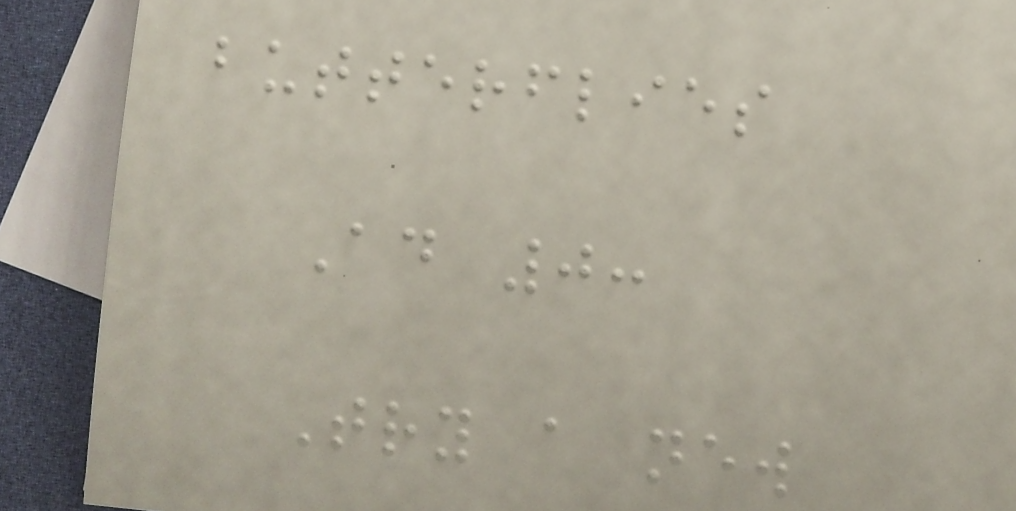butterflies
Ad 0:
Try a new
